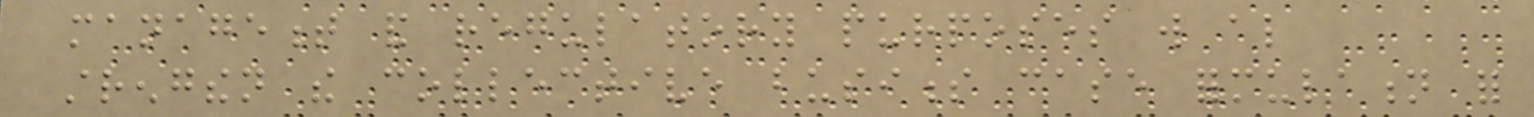management and regulatory purposes will also
strengthen the collective business case formulation for
